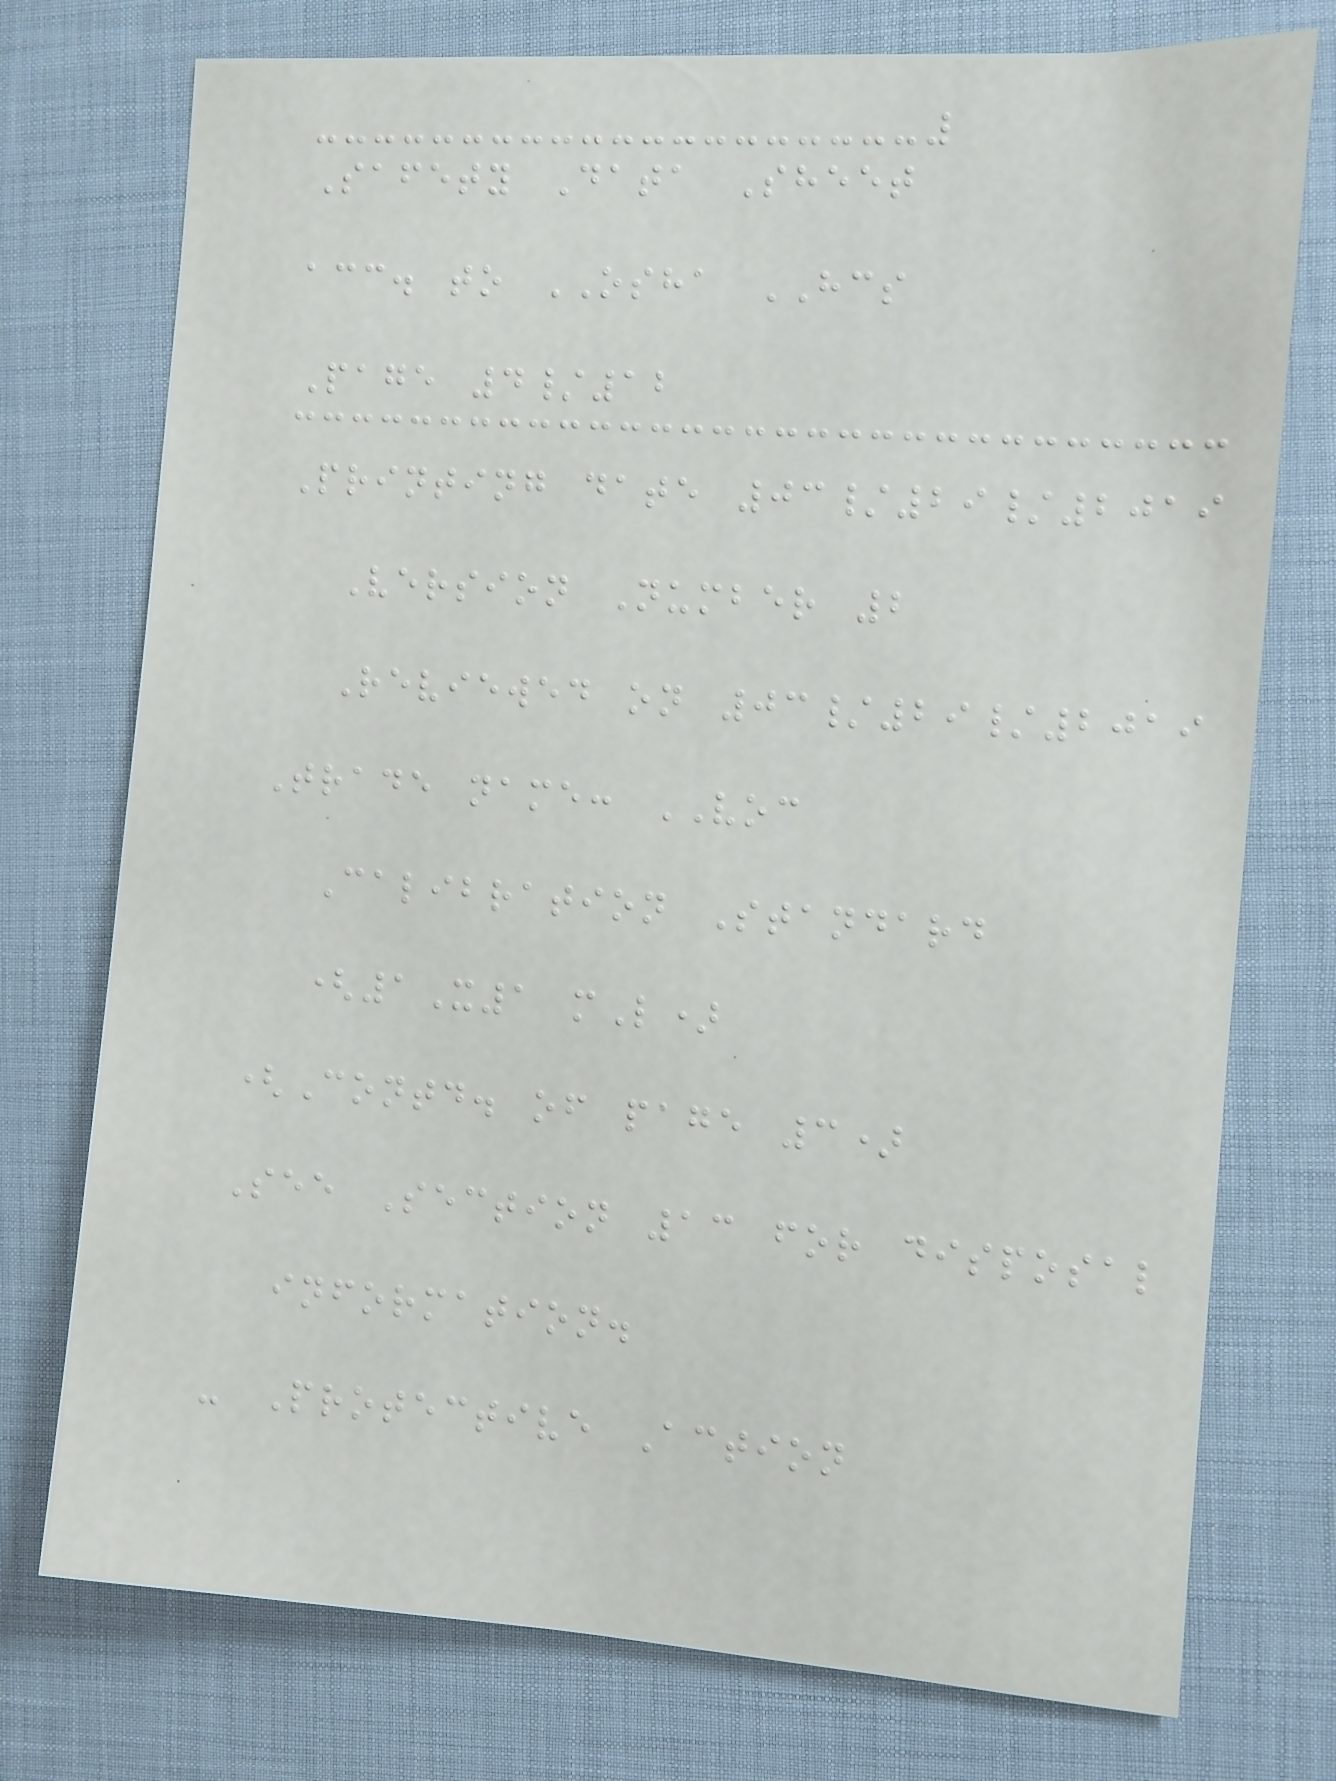Safety Data Sheet
acc. to OSHA HCS
Page 4/12
Printing date 03/29/2019
Version Number 2
Reviewed on 03/29/2019
Trade name: VOC
Calibration Standard
(1X1 mL)
(Contd. of page 3)
See Section 13 for disposal
information.
- Protective Action
